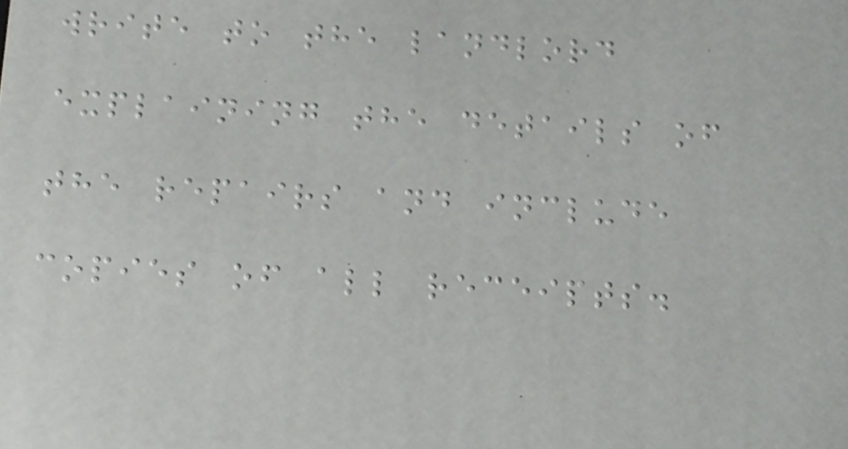write to the landlord
explaining the details of
the repairs and include
copies of all receipts.
